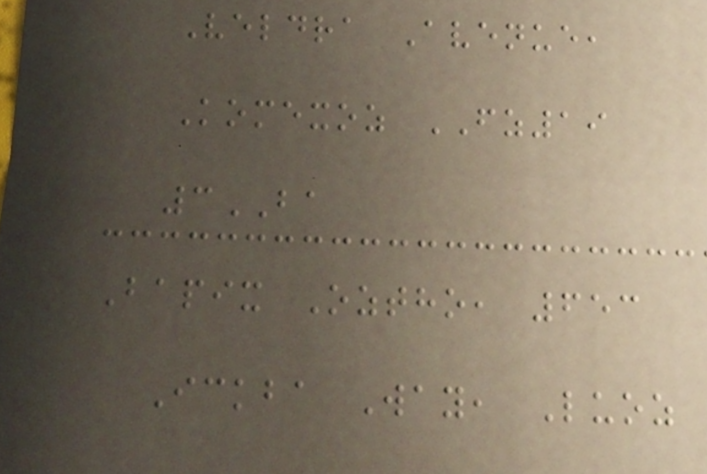Veldra Avenue,
Komexoz FZ19
3BA
Bapix Oztho, 653
Ickba Way, Luoz
